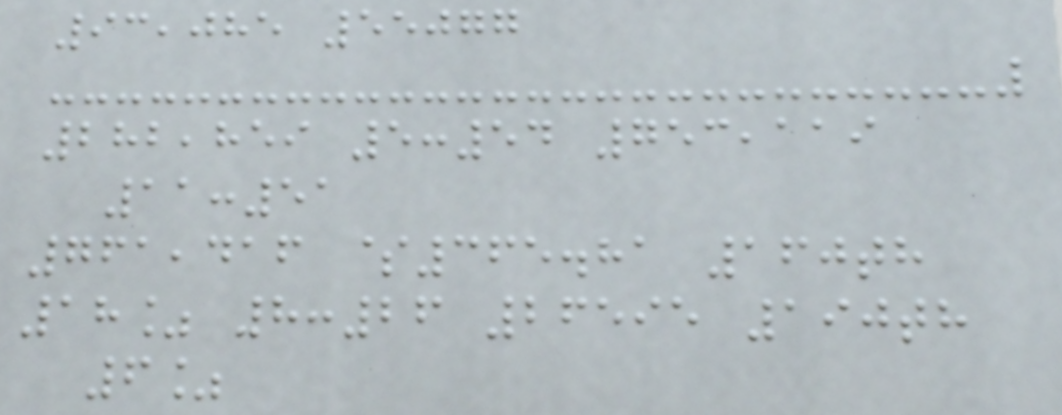93,085 55077
282,859 5:54 753,119
11:51
761,416 $365.81 160th
18% 8:26 26595 190th
6%
